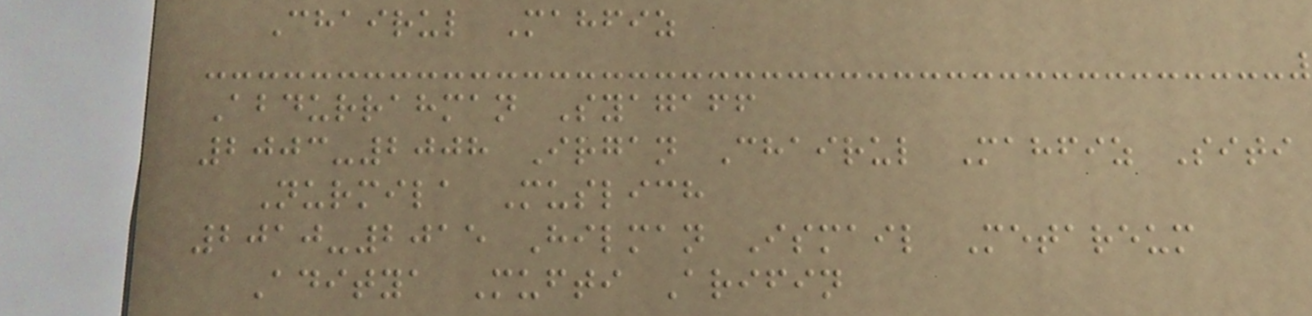Chairul Mahfiz
Abdurrahman Syagaff
2003-2008 Irgan Chairul Mahfiz Siti
Nurmila Muslich
2010-2015 Hilman Ismail Metareum
Aditya Mufti Arifin
